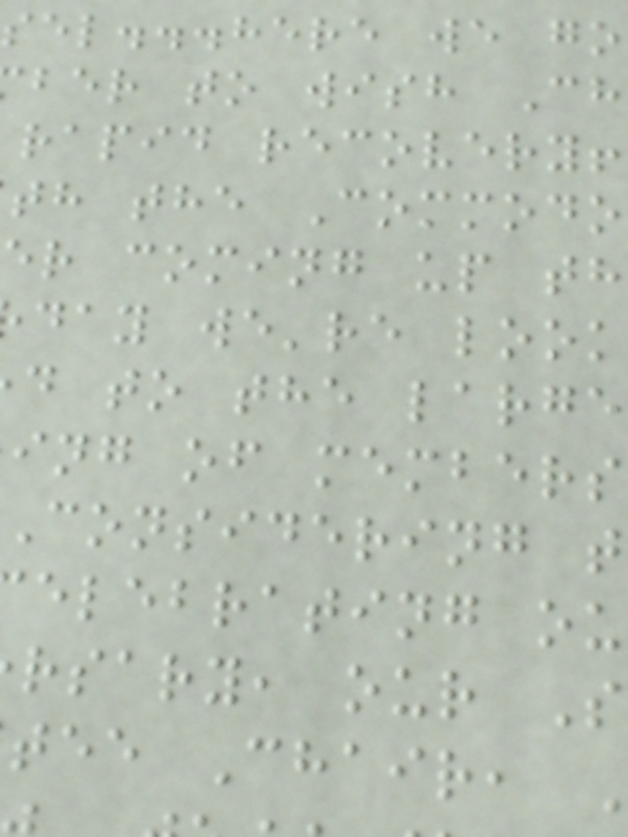sel...here we go
ber to wish Ch
rapid recovery!
th the Commodo
er coming up th
day we're look
d to the large
ing of members
Considering t
elebrating ou
rsary, our S
tee Chair,
